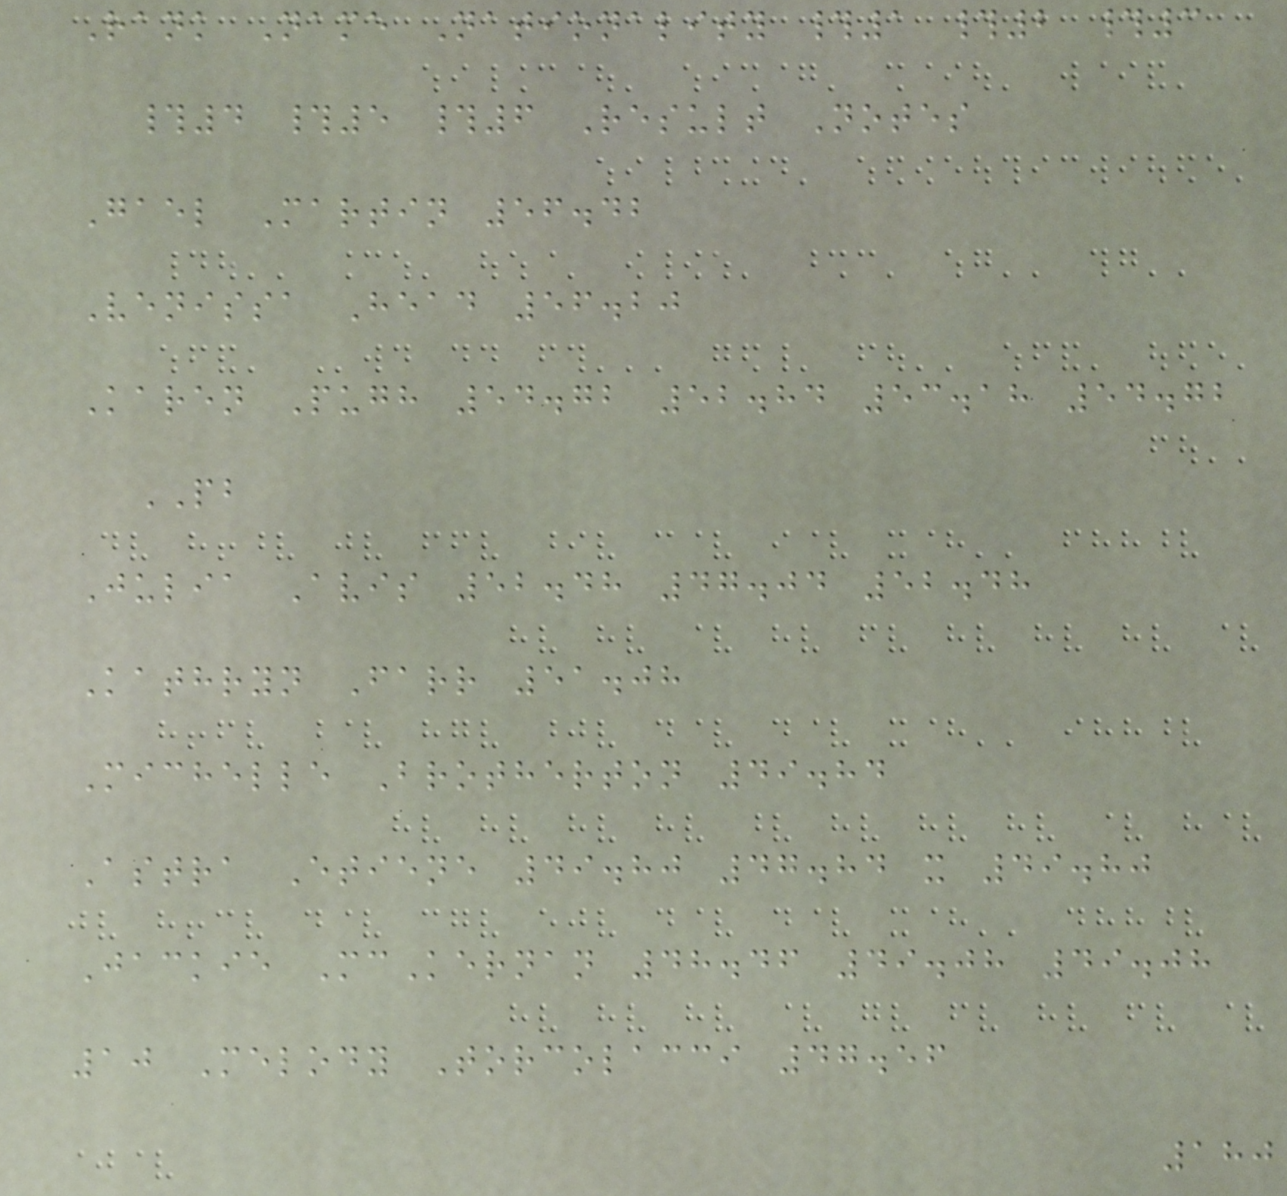Rank Name Nationality #1 #2 #3
#4 #5 #6 Result Notes
Gael Martin 56.42
Venissa Head 56.20
Karen Pugh 54.72 52.84 53.18 54.72
PB
Julia Avis 52.48 47.04 52.48
Kathryn Farr 51.08
Michelle Brotherton 49.84
Astra Etiene 49.80 47.84 x 49.80
Jackie McKernan 48.46 49.08 49.08
10 Melody Torcolacci 47.56
180
